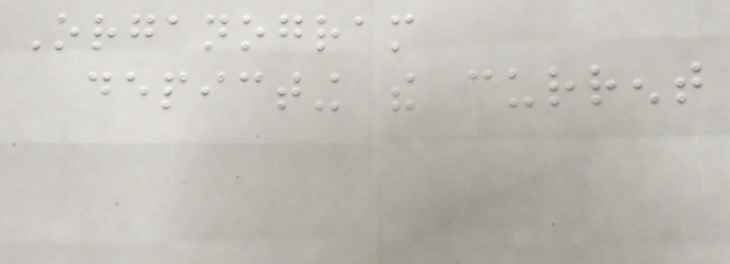Organogram
depicting the current
